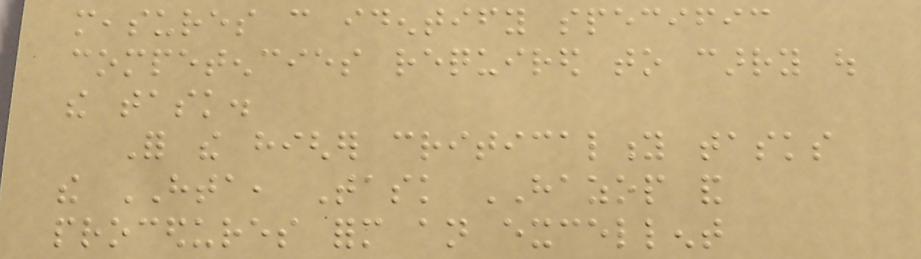measures can identify specific
competencies required to carry out
the task.
For the higher criticality tasks
the HTA, Task HAZOP and
procedures form an excellent
